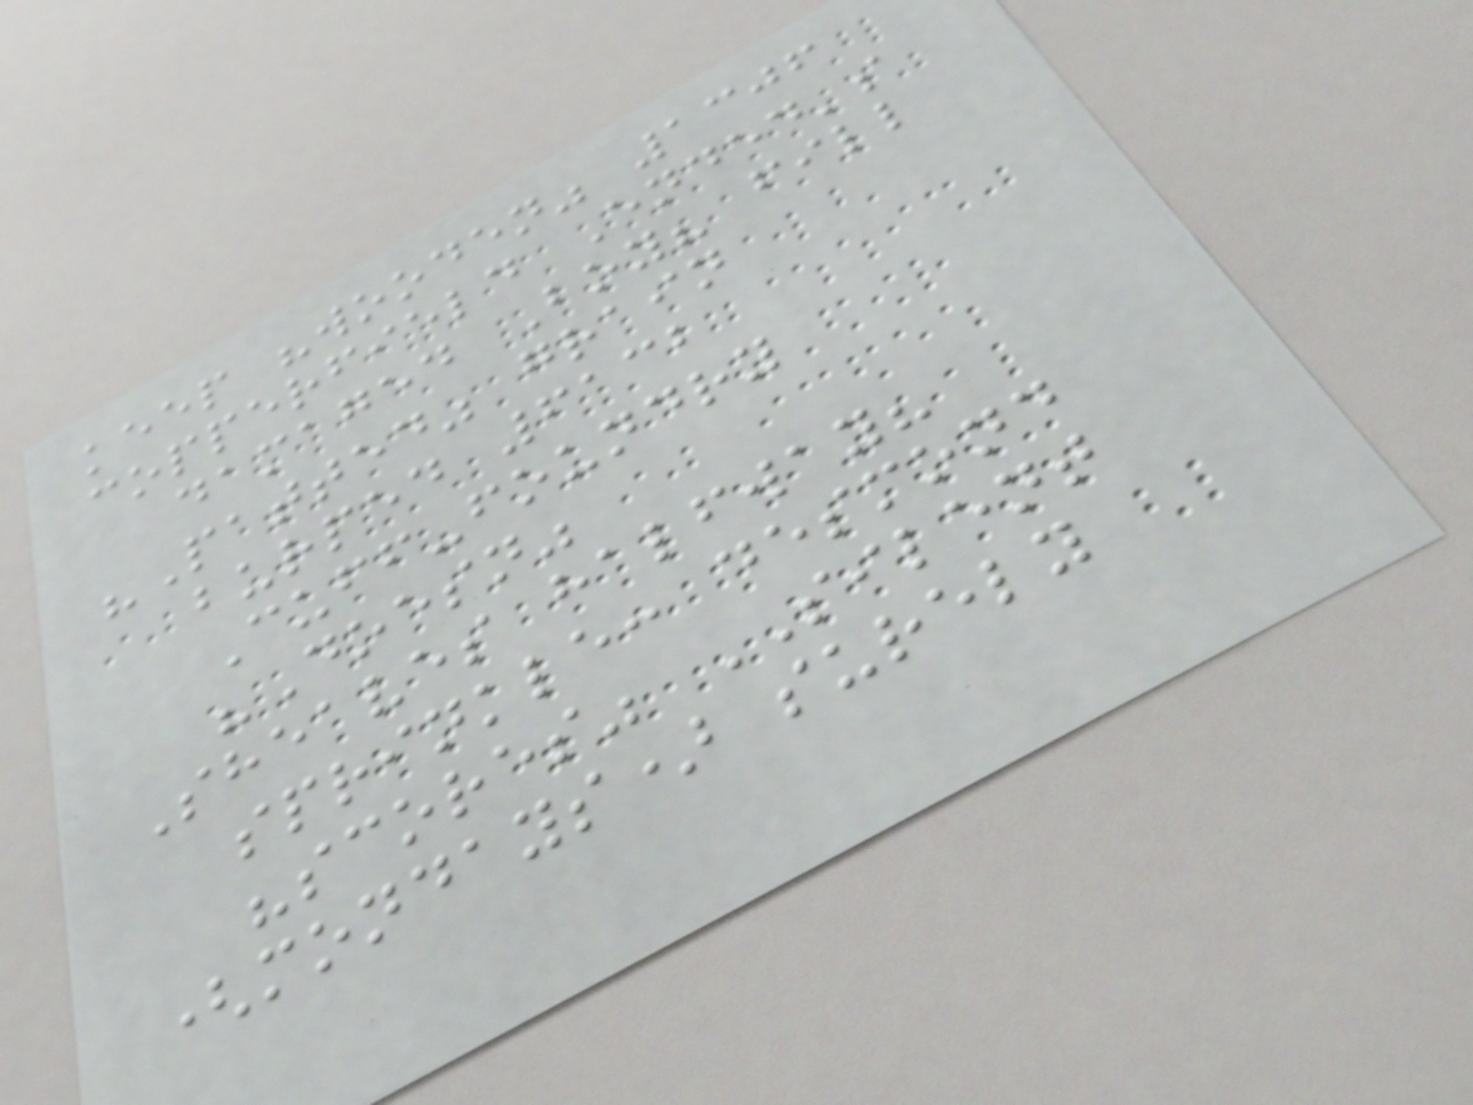keep "wooden" 1306
copperfield Ended's
damaged Boy? fill
"Patted" grain
burped 6132
Cuff-foundry
"Doesn"
Sheaves halfway?
sprinkle: desmond
"scores" SILENT
(mondays) surely
